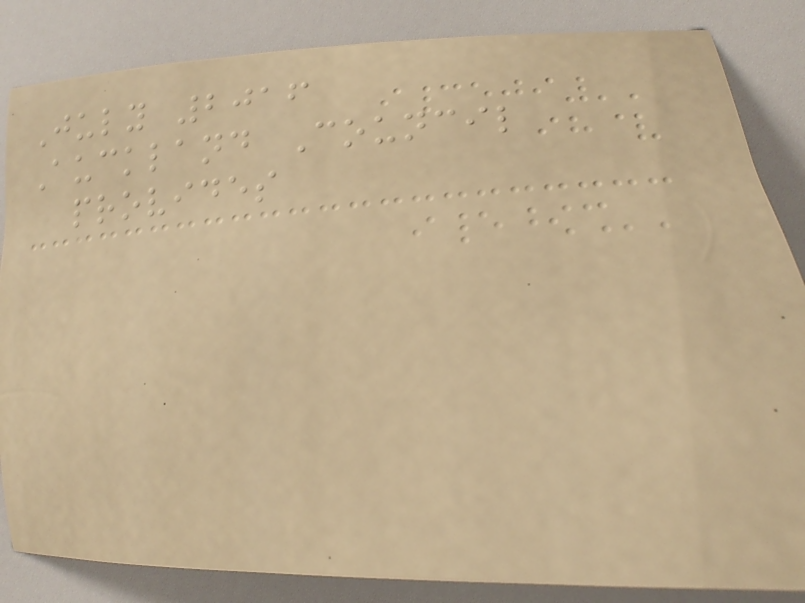July 2016
Auckland Council
provides
